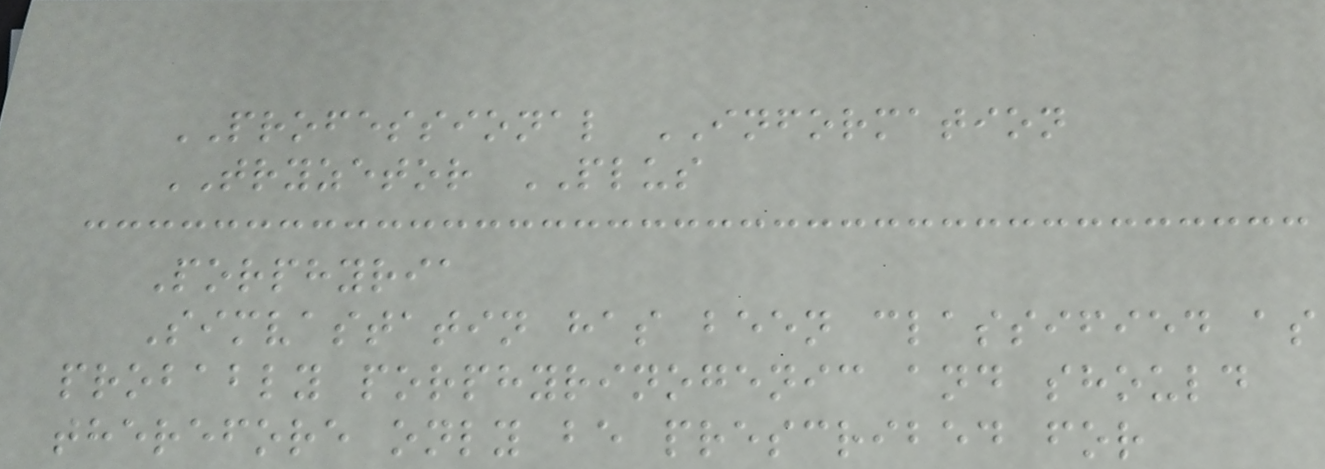PROFESSIONAL INFORMATION
TRYZETOR PLUS
Porphyria
Simvastatin has been classified as
probably porphyrinogenic and should
therefore only be prescribed for
